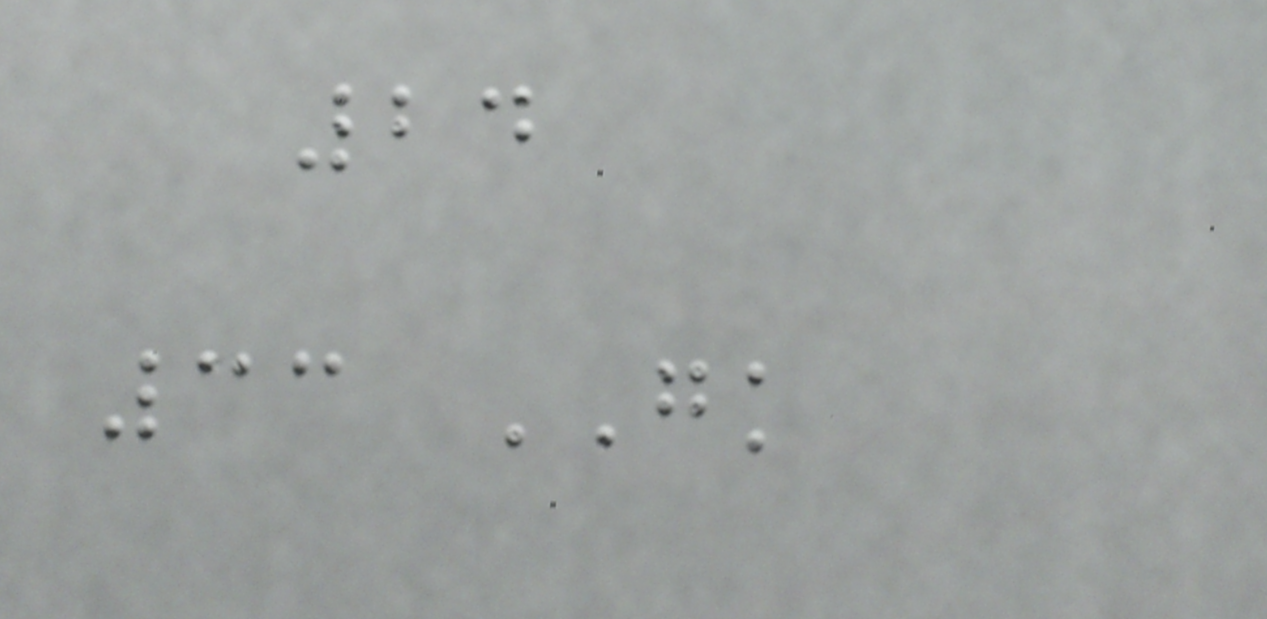24
33 GK
